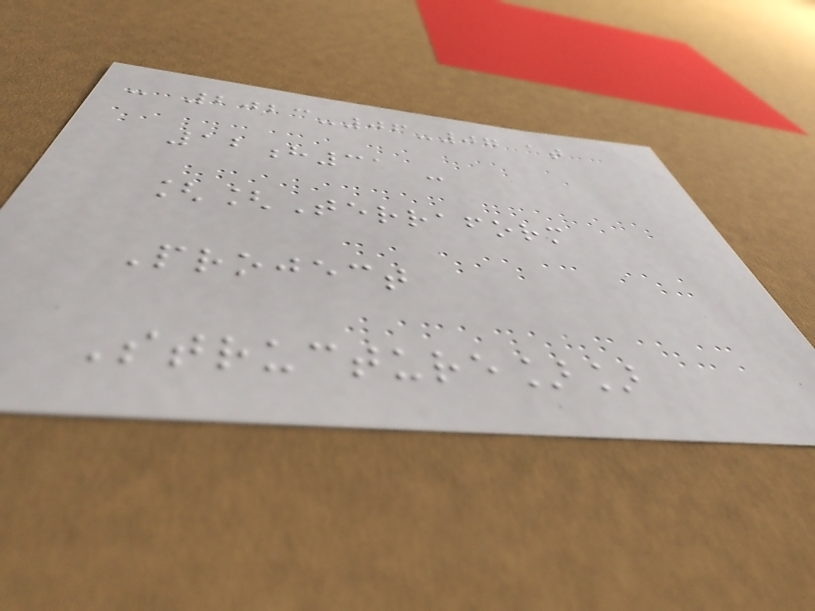- 2023-06-07 at
12h31 -
[[Terraform
Project
Structure]]
